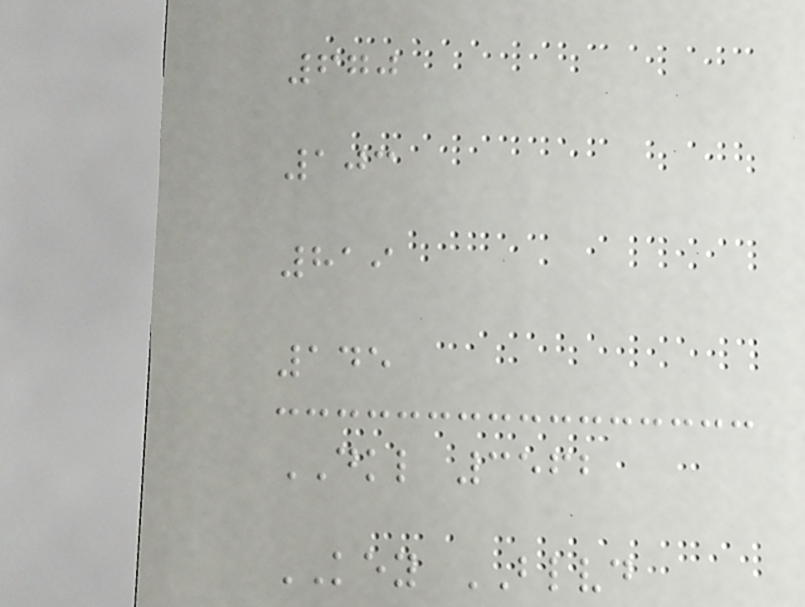670
103
819
145
DKL 3562
KEY BLVD
